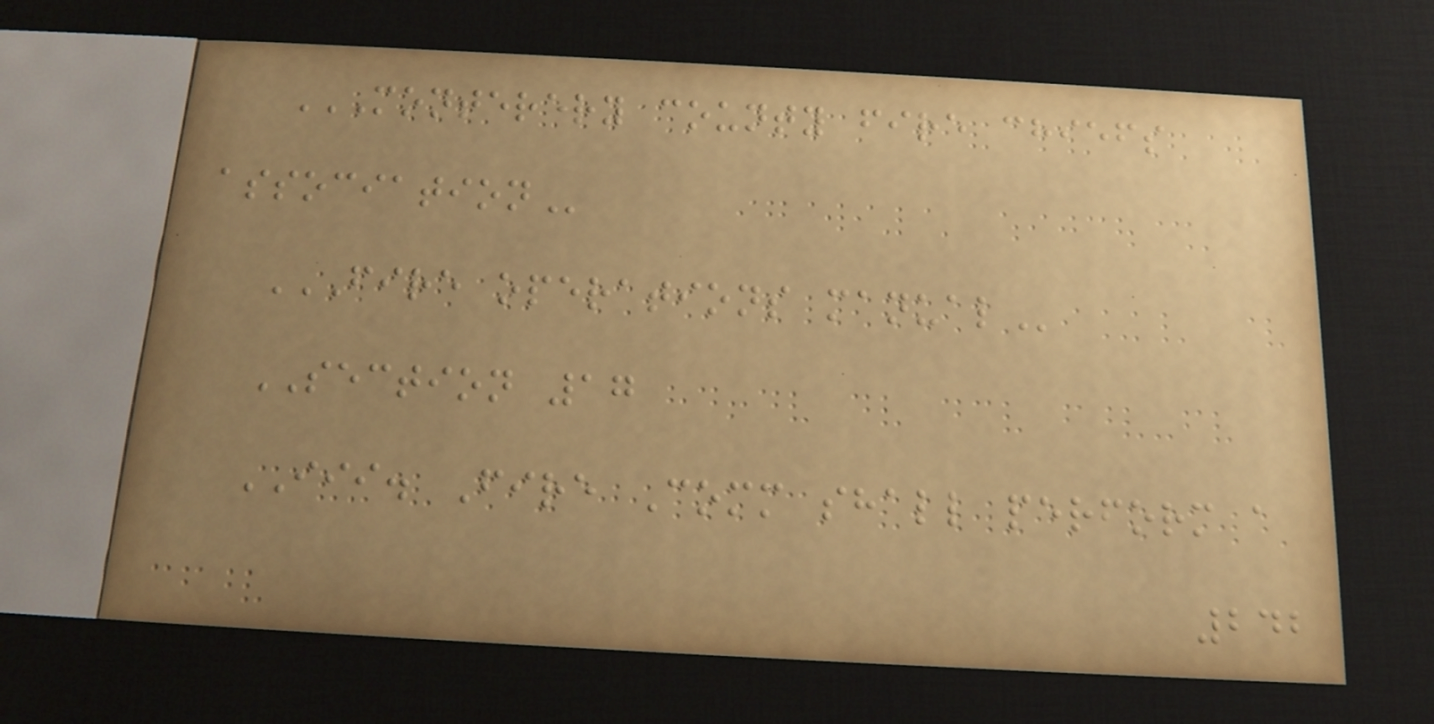MONTERERY COUNTY FIRE CHIEFS
ASSOCIATION
FIRE OPERATIONS MANUAL
SECTION 17
III. Fire Comm shall perform a
242
